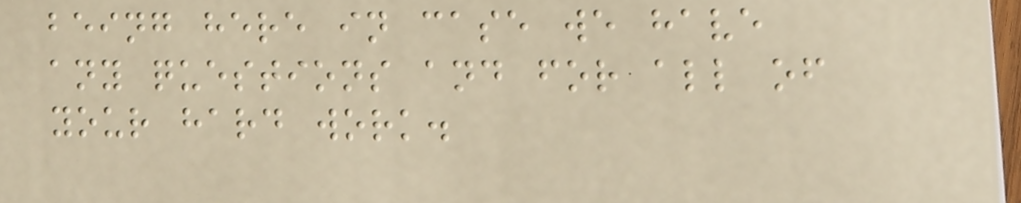being here in case we have
any questions and for all of
your hard work.
